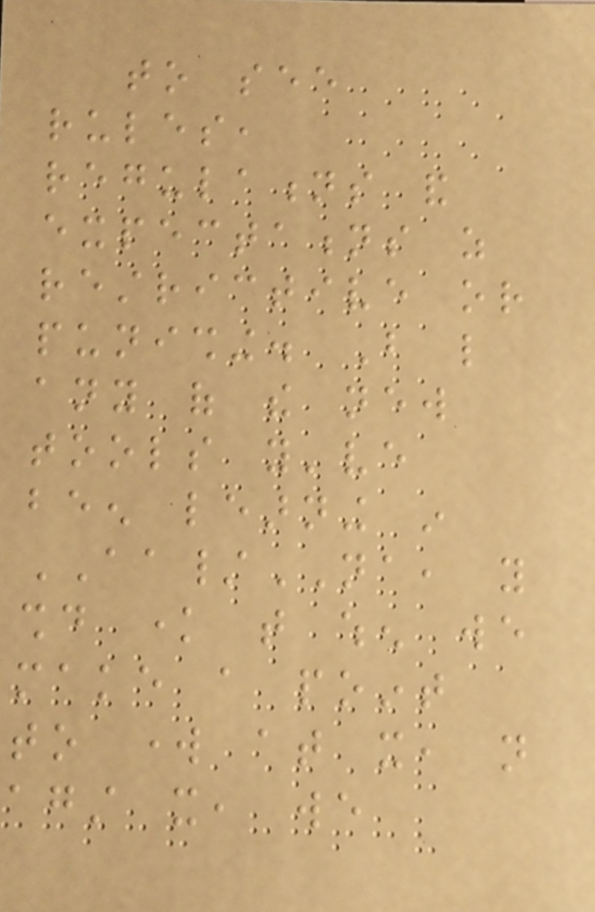to see
rules,
regulations and
expectations as
restrictive or
punishing. But like
any of the new
tools you've
been learning in
AA/NA, you
should know that when we
make a point
to work at it, not
against it, we
